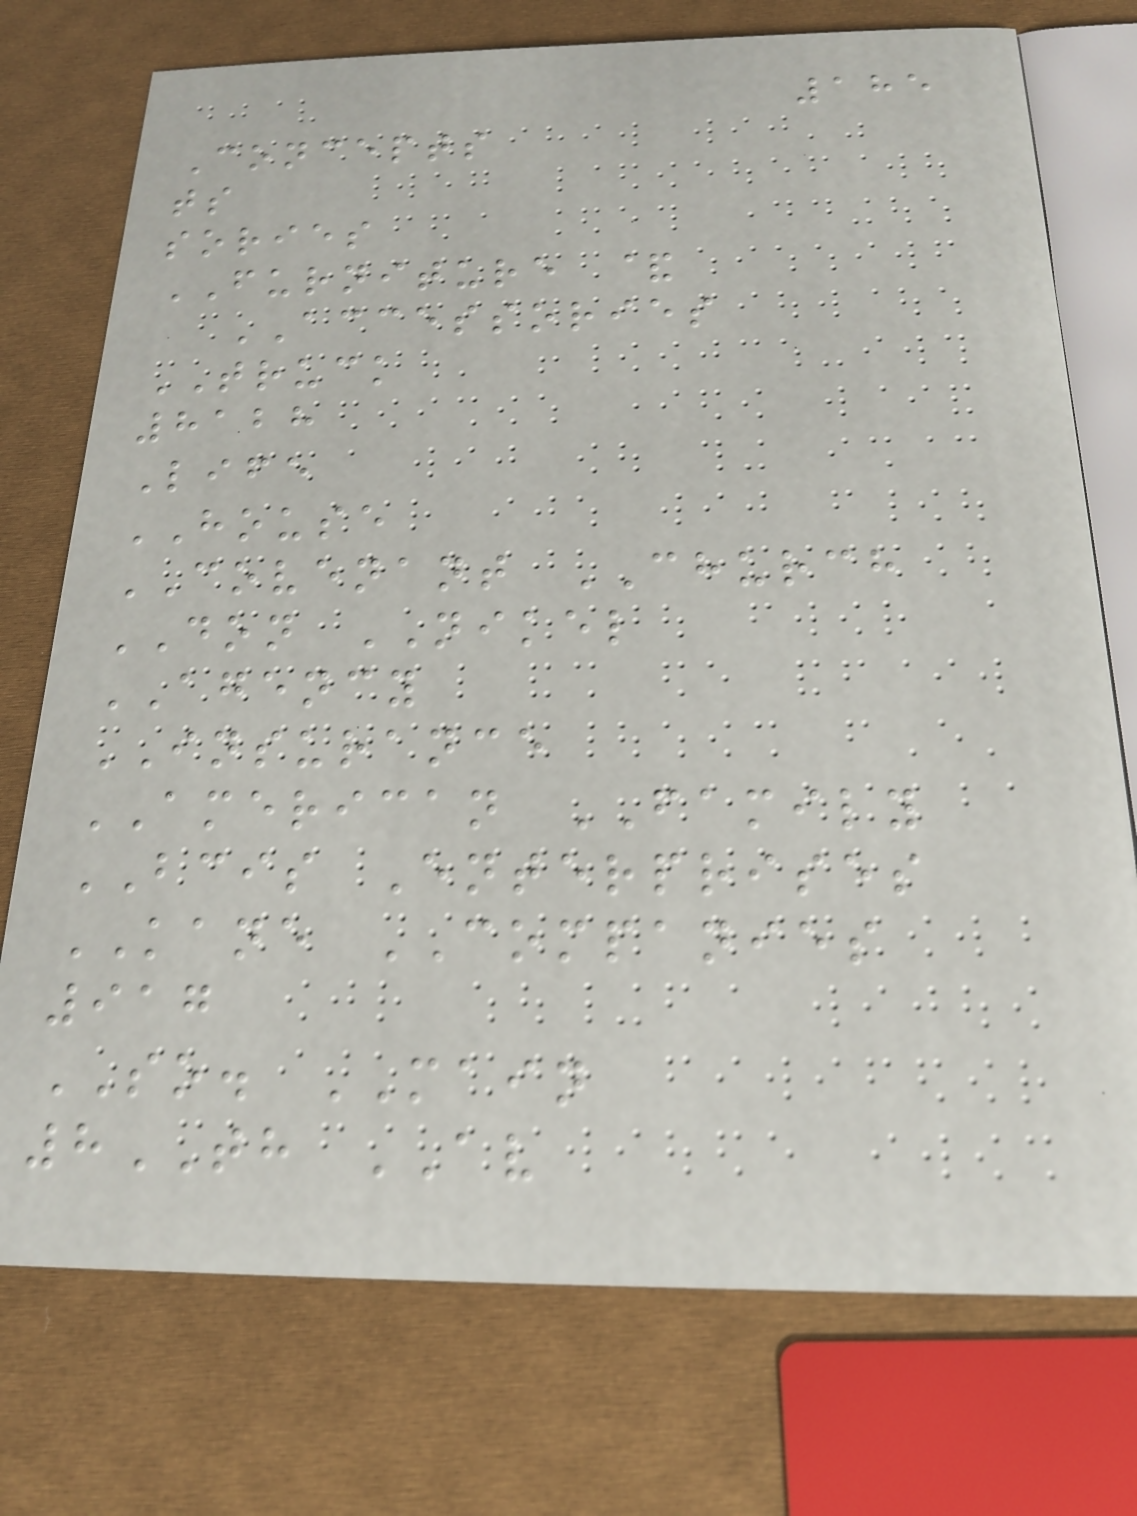185
Concepts
ts
sories
FURNITURE &
ACCESSORIES
TRUCK
8128
Life
HOUSE
COVENANT CHURCH
DON NIKEL
AGENCY
INSURANCE
AMERICAN FAMILY
BCIS Enterprises
KANE COMPANIES
917
SO. MAIN
8TH AV
